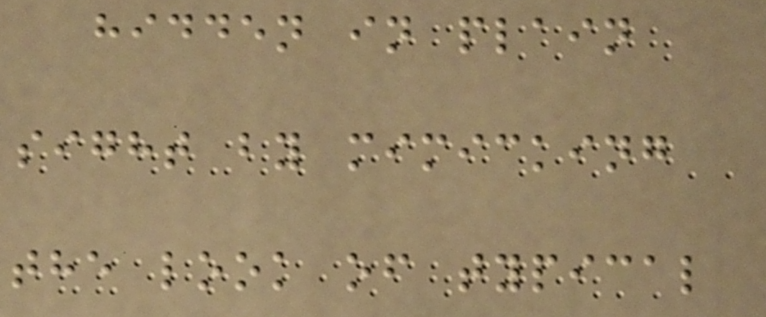hidden in plain
sight by mimicking
the look of typical
